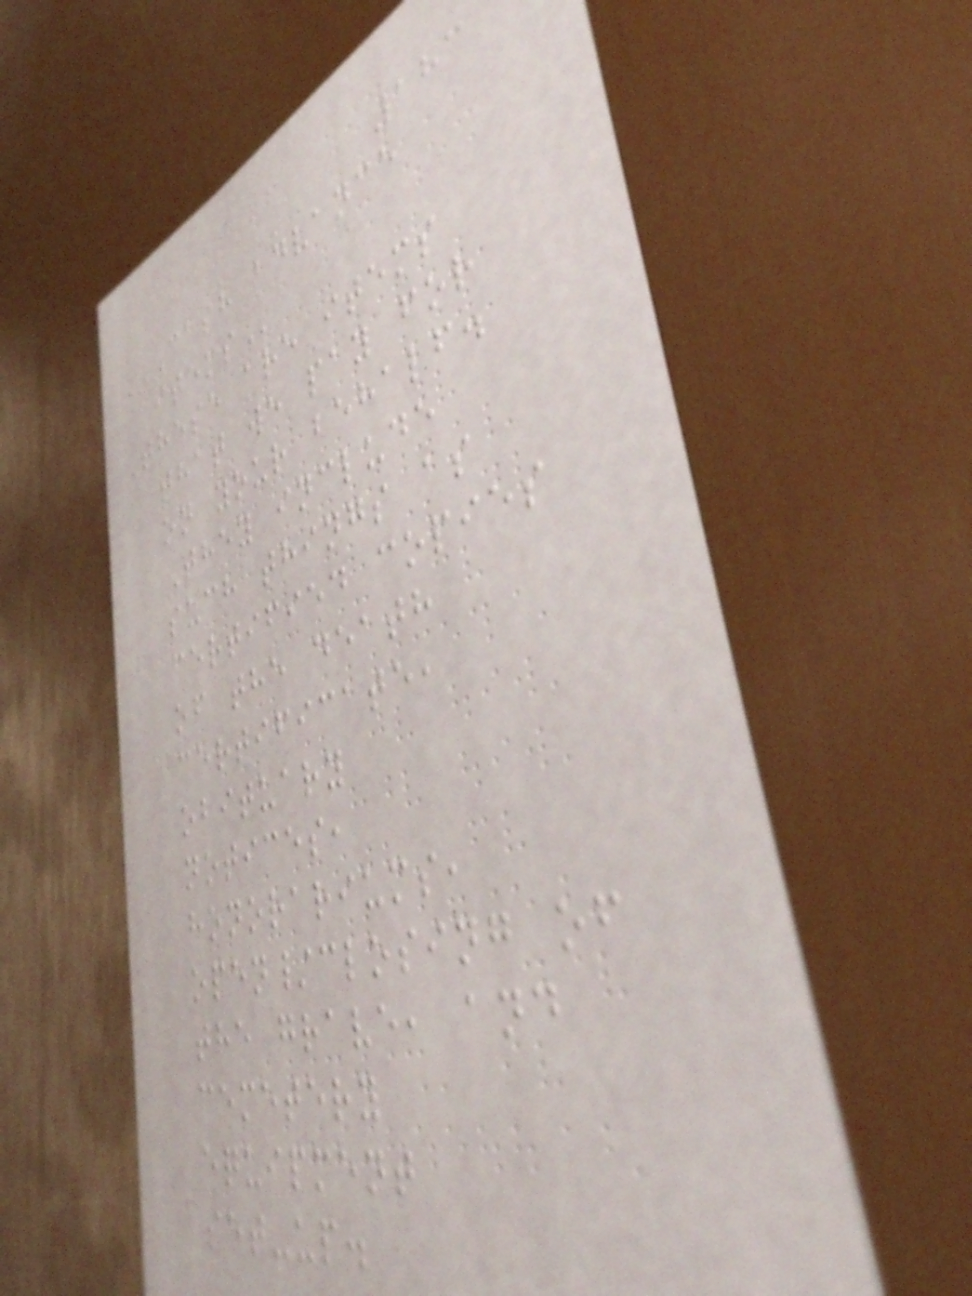183
CASH ADVANCE
ITEMS
These are items
that we pay for
on your behalf.
They include
such things as
certified copies
of the death
certificate,
obituary
notices,
honorariums,
open/closing of
the grave, and
cemetery
equipment
set-up.
